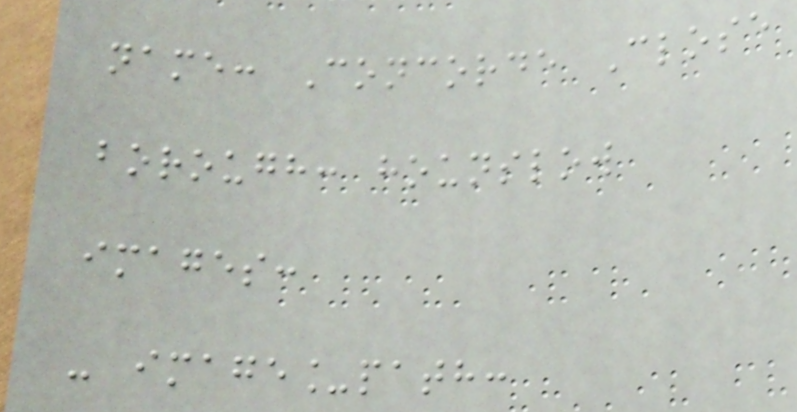name: Concorde Close
borough: hounslow
images:
- image_path:
